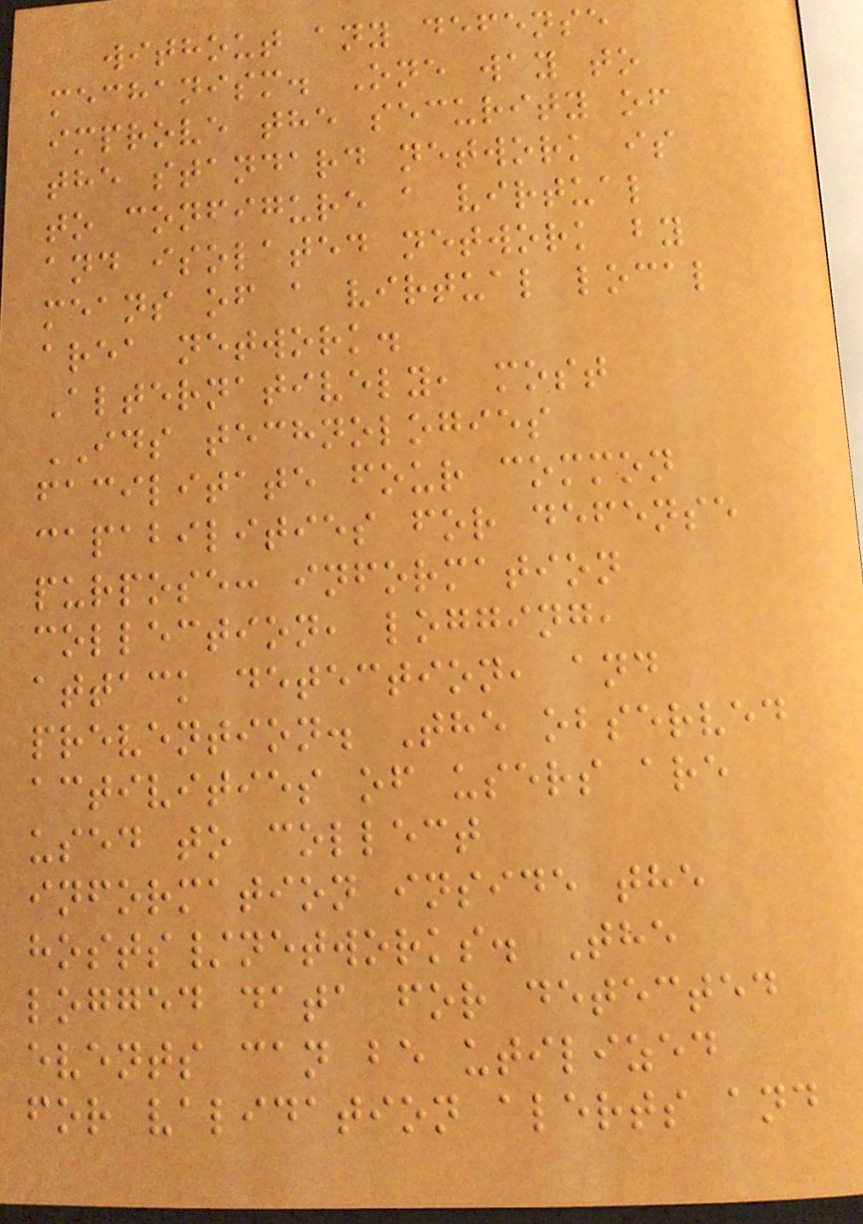without any defense
mechanism. One way to
improve the security of
the standard network is
to configure a virtual
and isolated network by
means of a virtual local
area network.
Alternatively, most
IDS technologies
facilitate four common
capabilities for defense
purpose: information
collection, logging,
attack detection, and
prevention. The observed
activities of users are
used to collect
information inside the
hosts/networks. The
logged data for detected
events can be utilized
for validation alerts and
